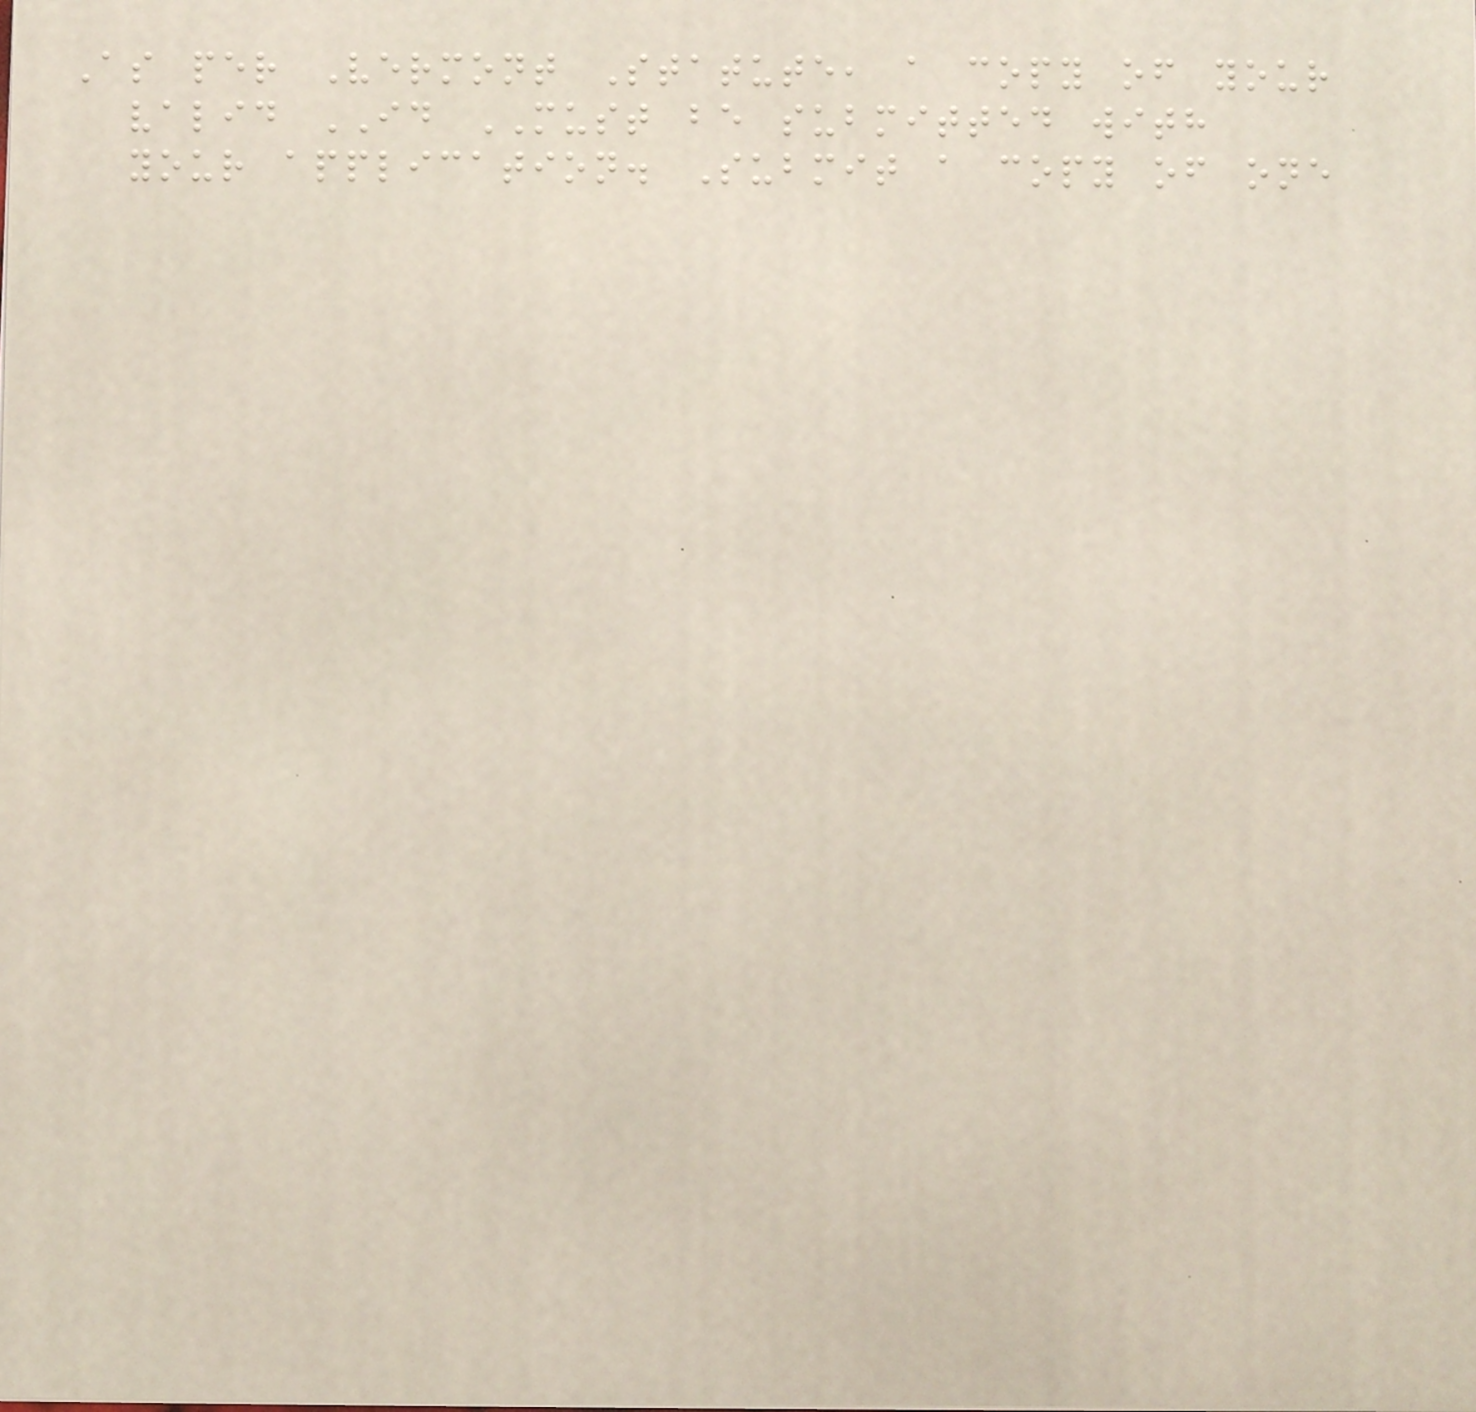As per Vermont Statute, a copy of your
valid ID MUST be submitted with
your application. Submit a copy of one
